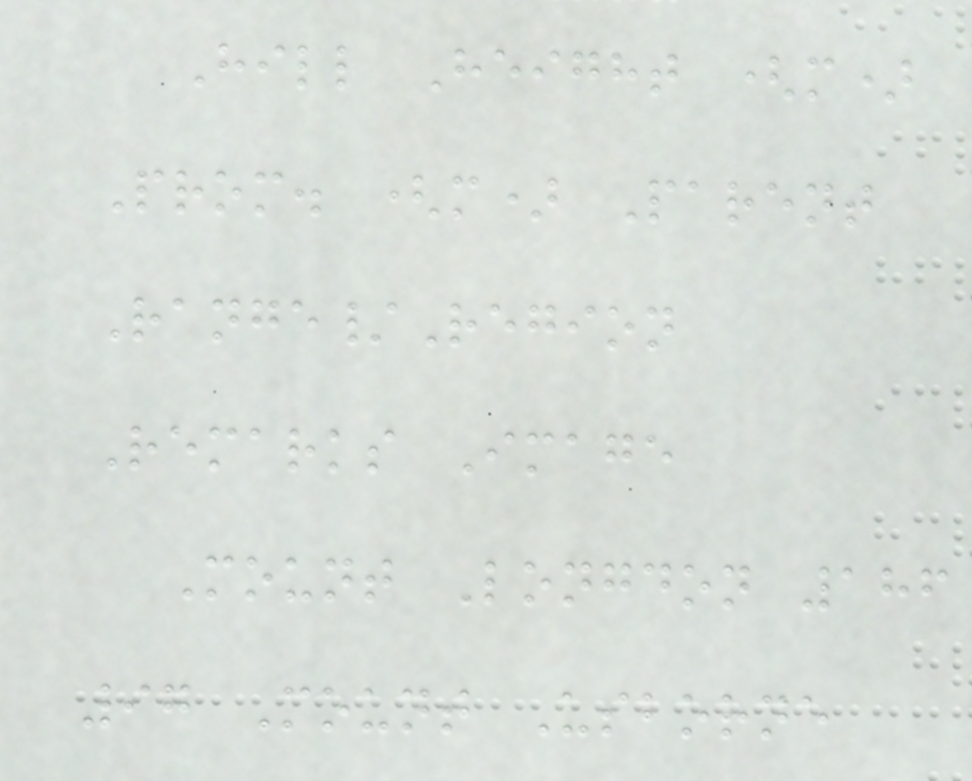Hill Height (m)
Prom. (m) Parent
Range/Region
Remarks Image
Mount Longdon 186
97 Mount Usborne
